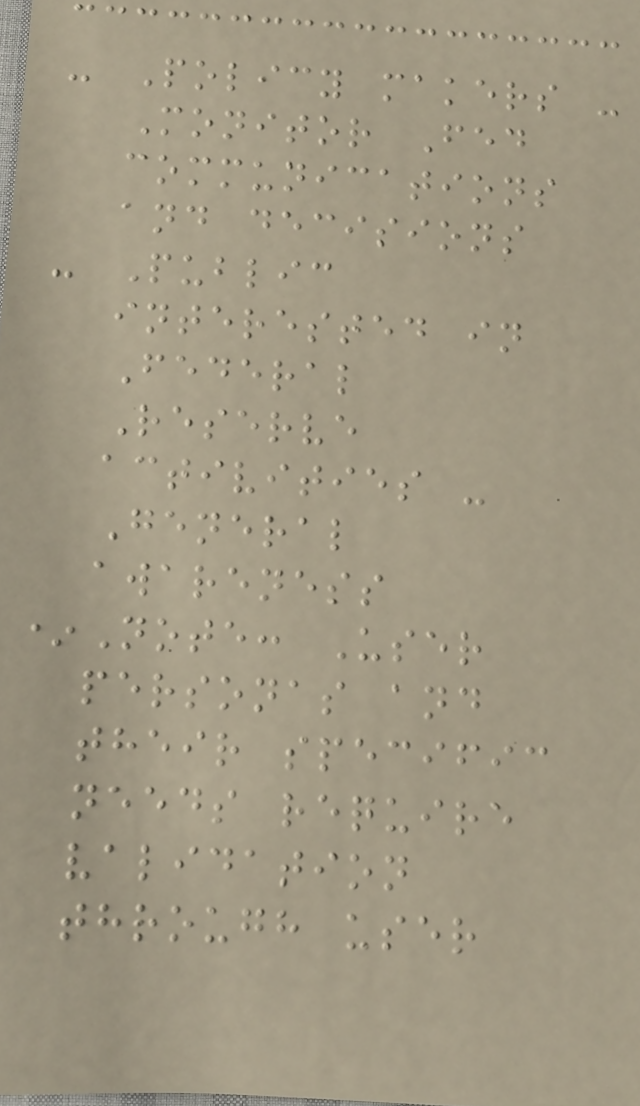- Policy makers -
Monitor Fed
communications
and decisions
- Public
interested in
Federal
Reserve
activities -
General
awareness
*Note: User
personas and
their specific
needs require
validation
through user
